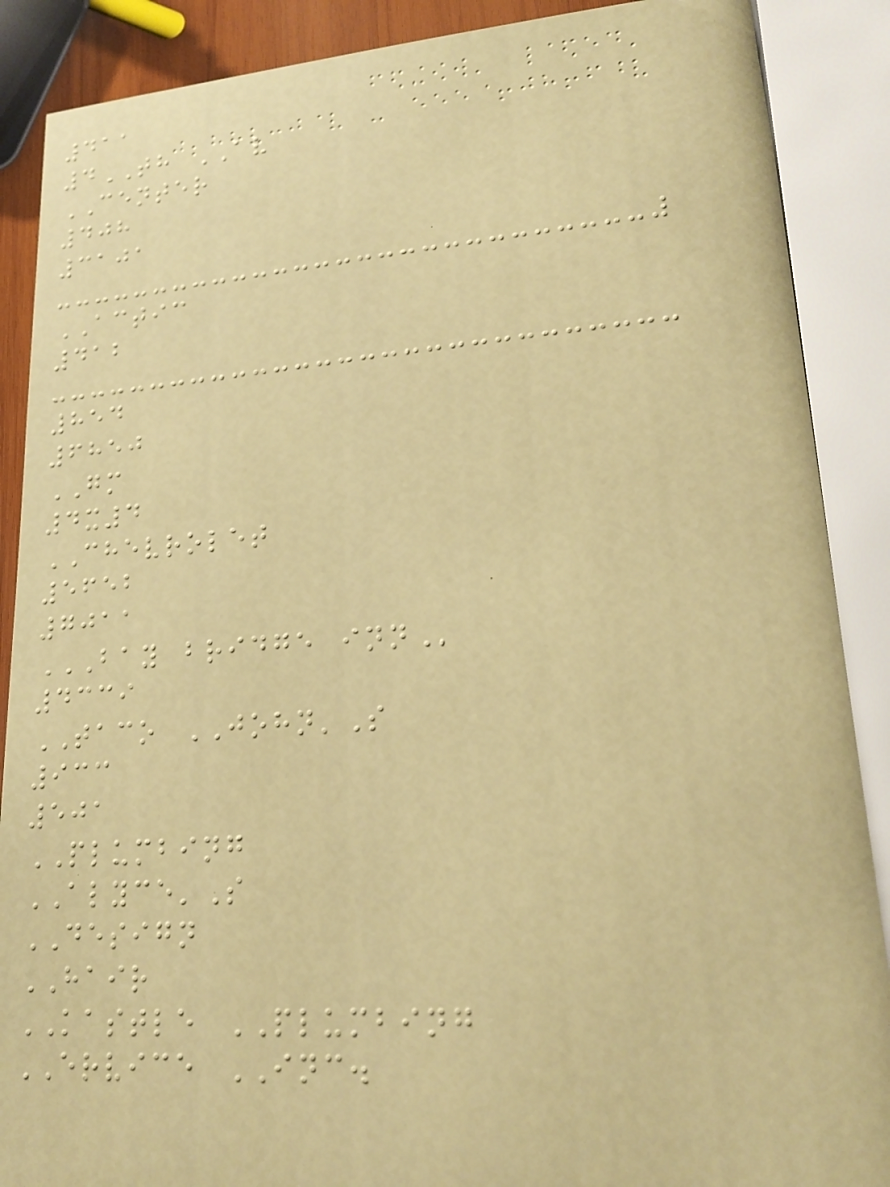411
4TH AV
CENTER
408
3101
ACTIC
412
854
6850
GM
4x4
CHEVROLET
5652
7011
BAY BRIDGE INN
4339
TACO JOHN'S
933
501
PLUMBING
ALYCE'S
DESIGN
HAIR
KASTLE PLUMBING
ERVICE INC.
